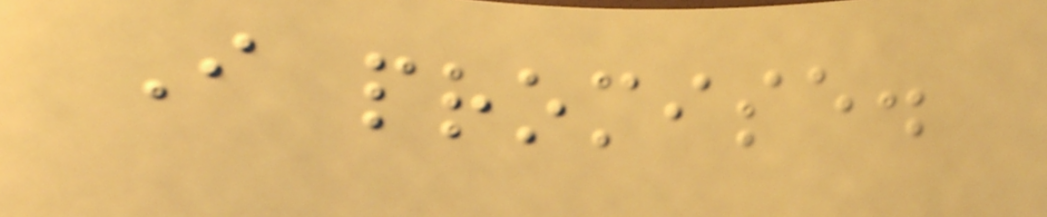I promise.
